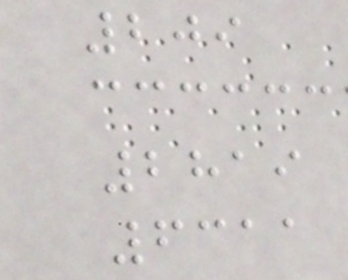209
2819
6311
